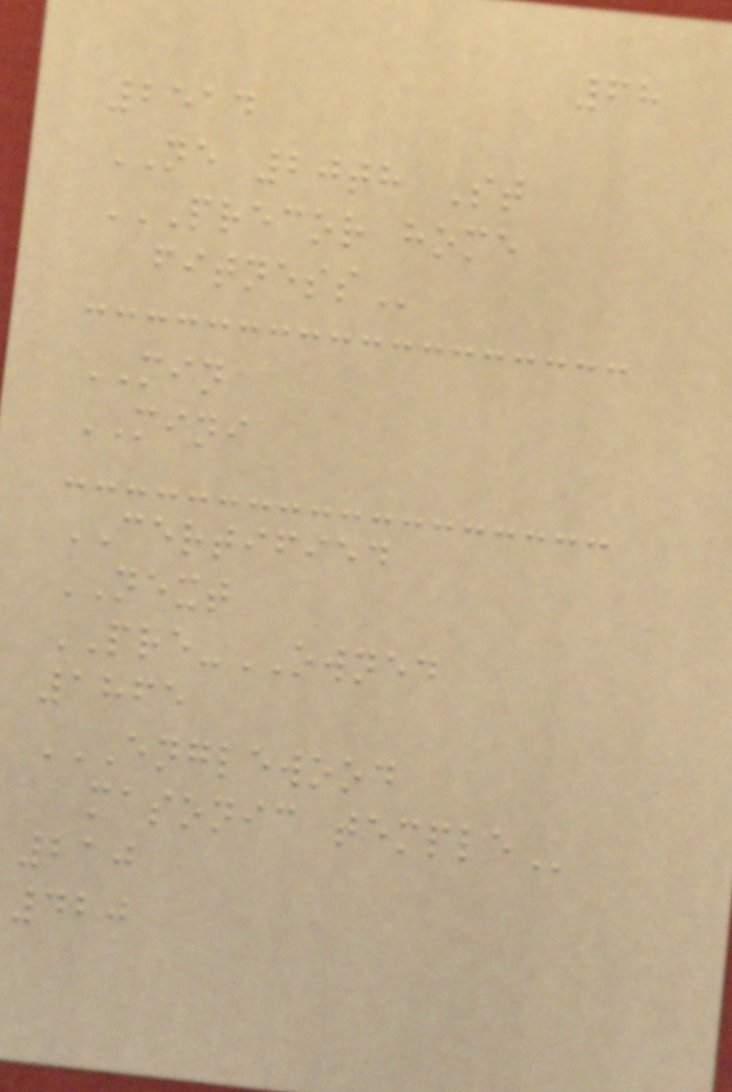68
2514
NE 20th St
PRECOR HOME
FITNESS
MIN
MINI
CERTIFIED
NEXT
PRE-OWNED
1865
ENGLEWOOD
MASONIC TEMPLE
210
420
